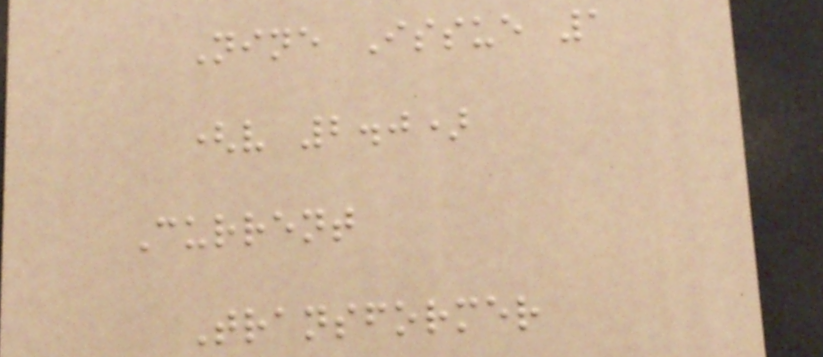Nine Issue 1
(v 2.0)
Current
Transformer
